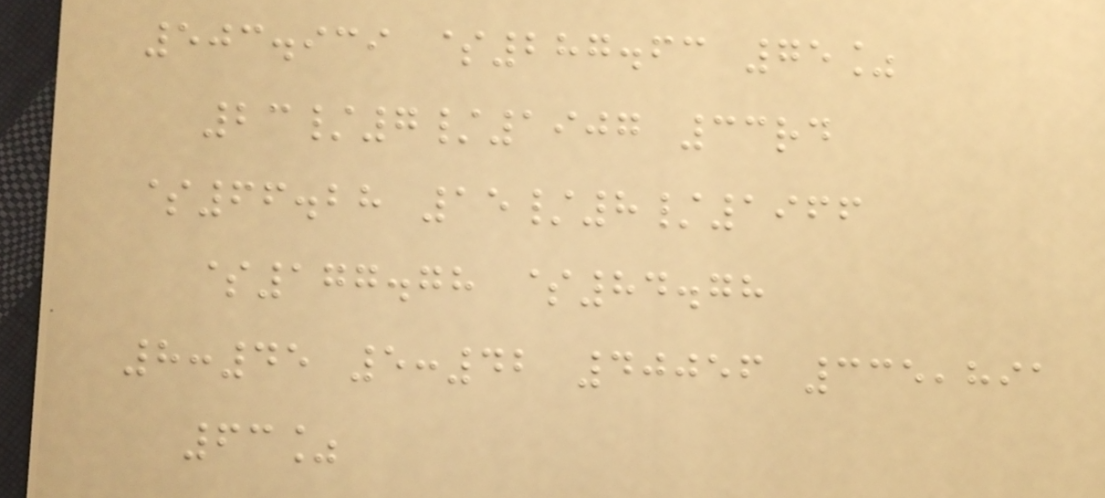503.939 $287.63 75%
23/7/1907 33rd
$66.28 15/8/1966
$177.78 $84.78
8:45 5:42 40056 335,891
63%
